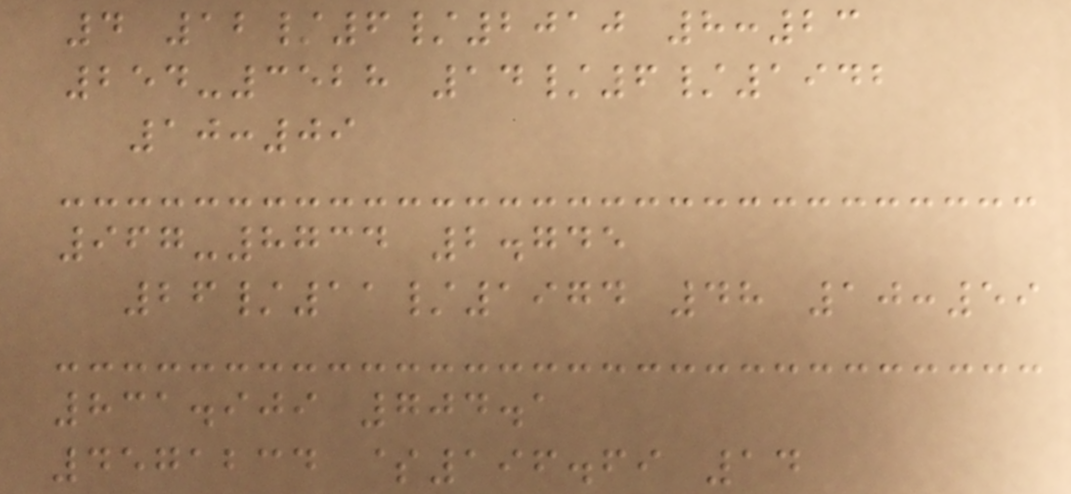4 12/6/2010 8:23
254-3528 14/6/1942
10:09
967-8734 2.745
26/11/1974 48 10:59
831.909 704.1
4571234 $196.69 14
